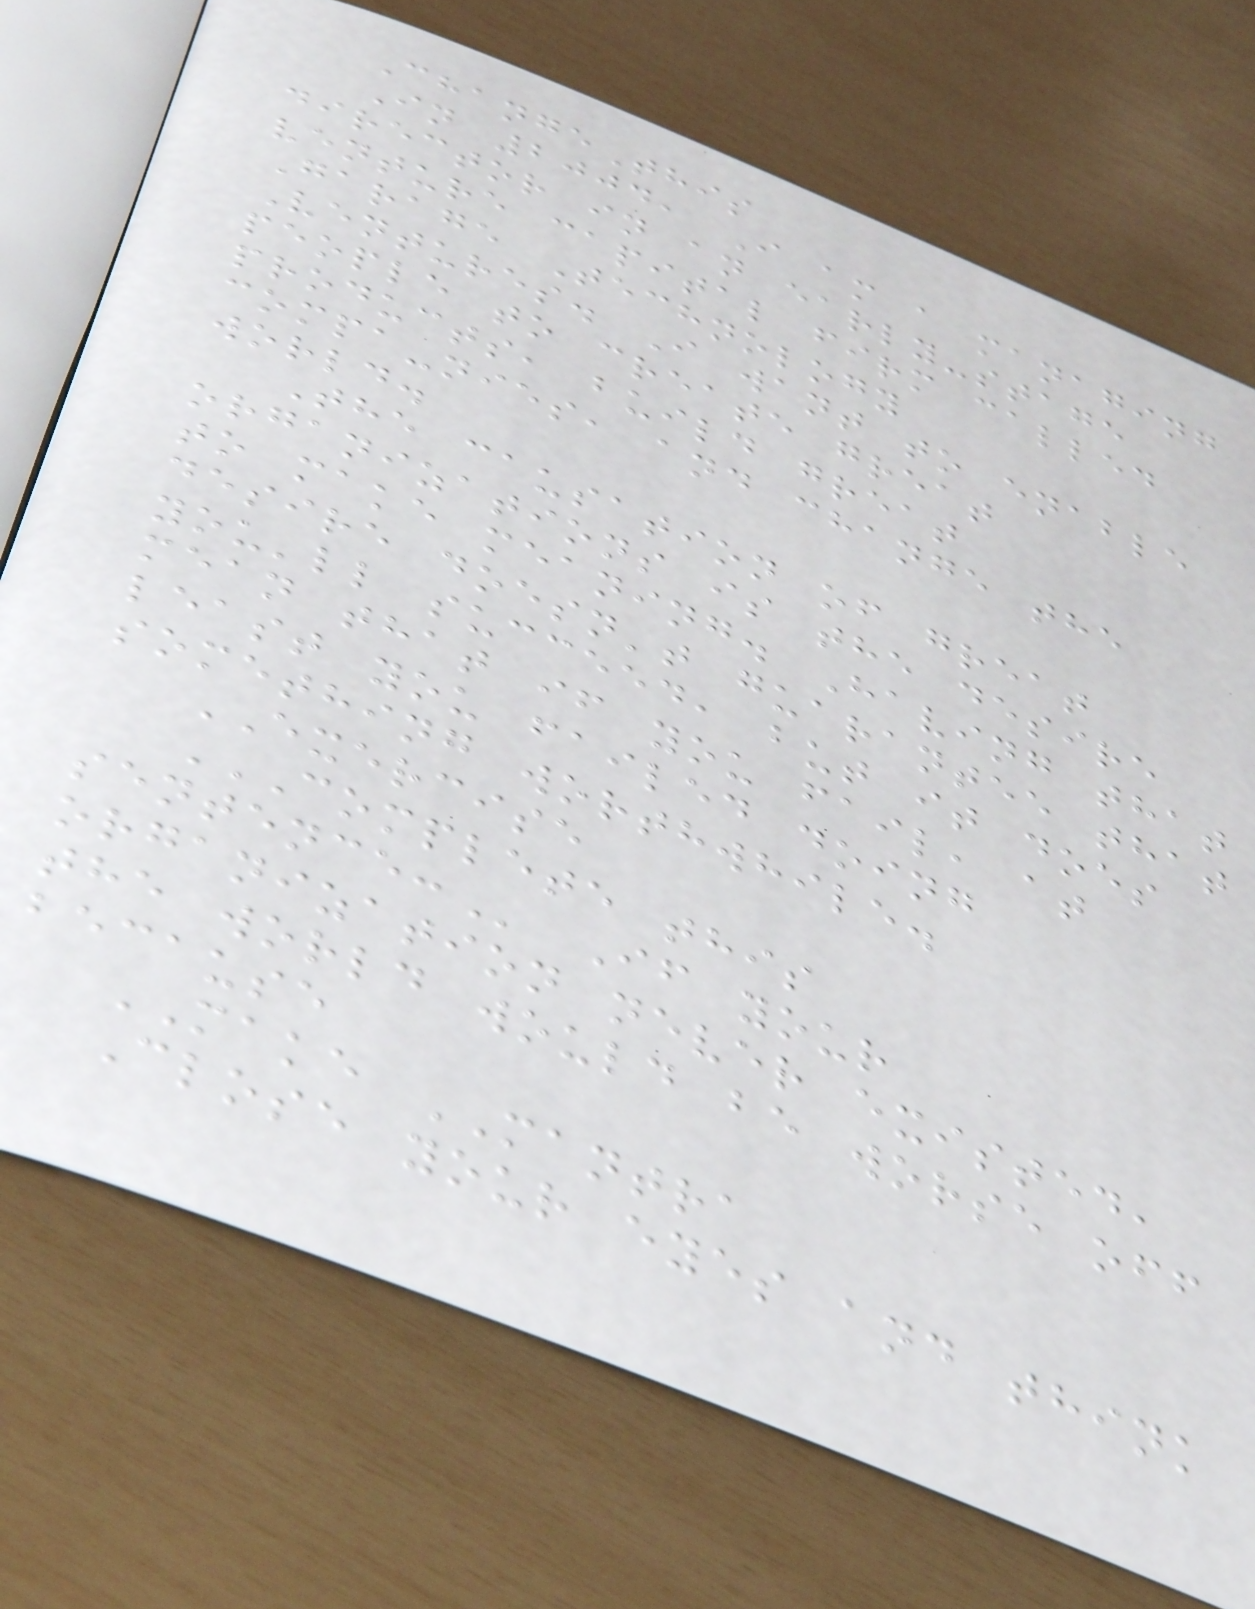ChangeThis
In 2004, I am a managing
director in an early-stage
venture capital firm called
Garage Technology
Ventures. I want to enable
people to create great
products, build great
compa-nies, and change the
world.
The causation of great
organizations is the desire
to make meaning. Having that
desire doesn't guarantee that
you'll succeed, but it does
mean that if you fail, at
least you failed doing
something worthwhile.
EXERCISE
COMPLETE THIS
SENTENCE: If your
organization never existed,
the world would be worse off
because
MAKE MANTRA
Close your eyes and think
